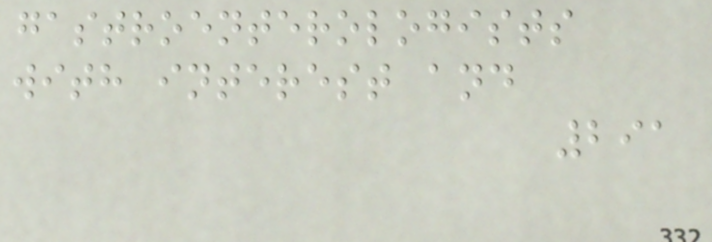gastroenterologists
with interest and
291
